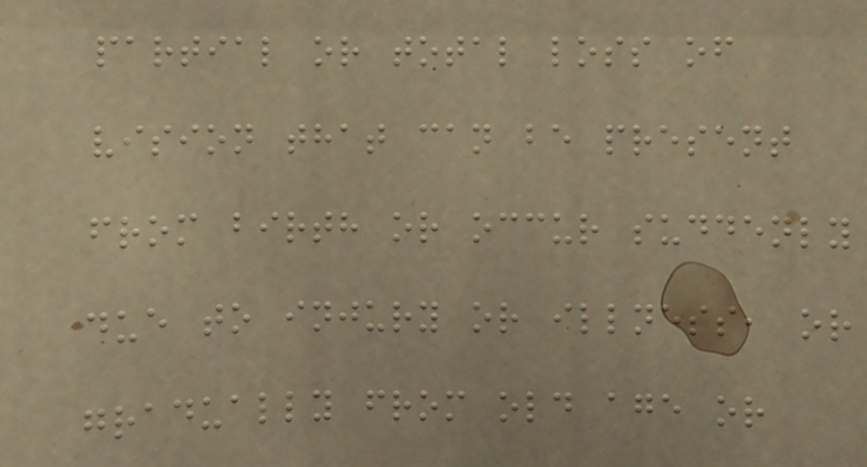partial or total loss of
vision that can be present
from birth or occur suddenly
due to injury or illness, or
gradually from old age or
